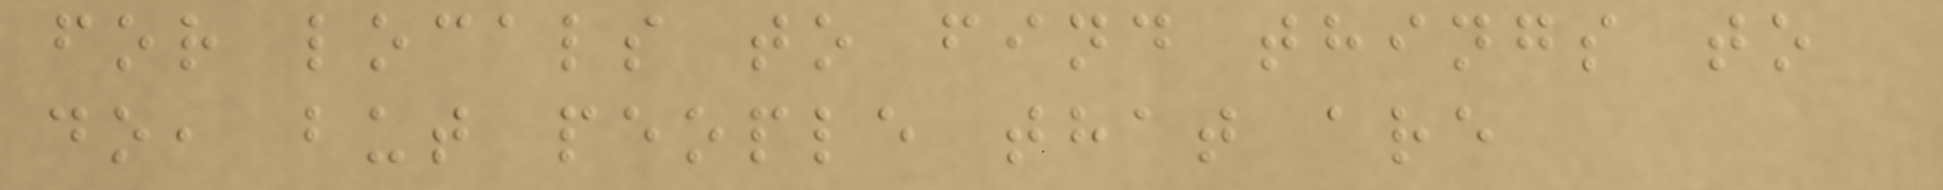for locals to find things to
do, but people that are
